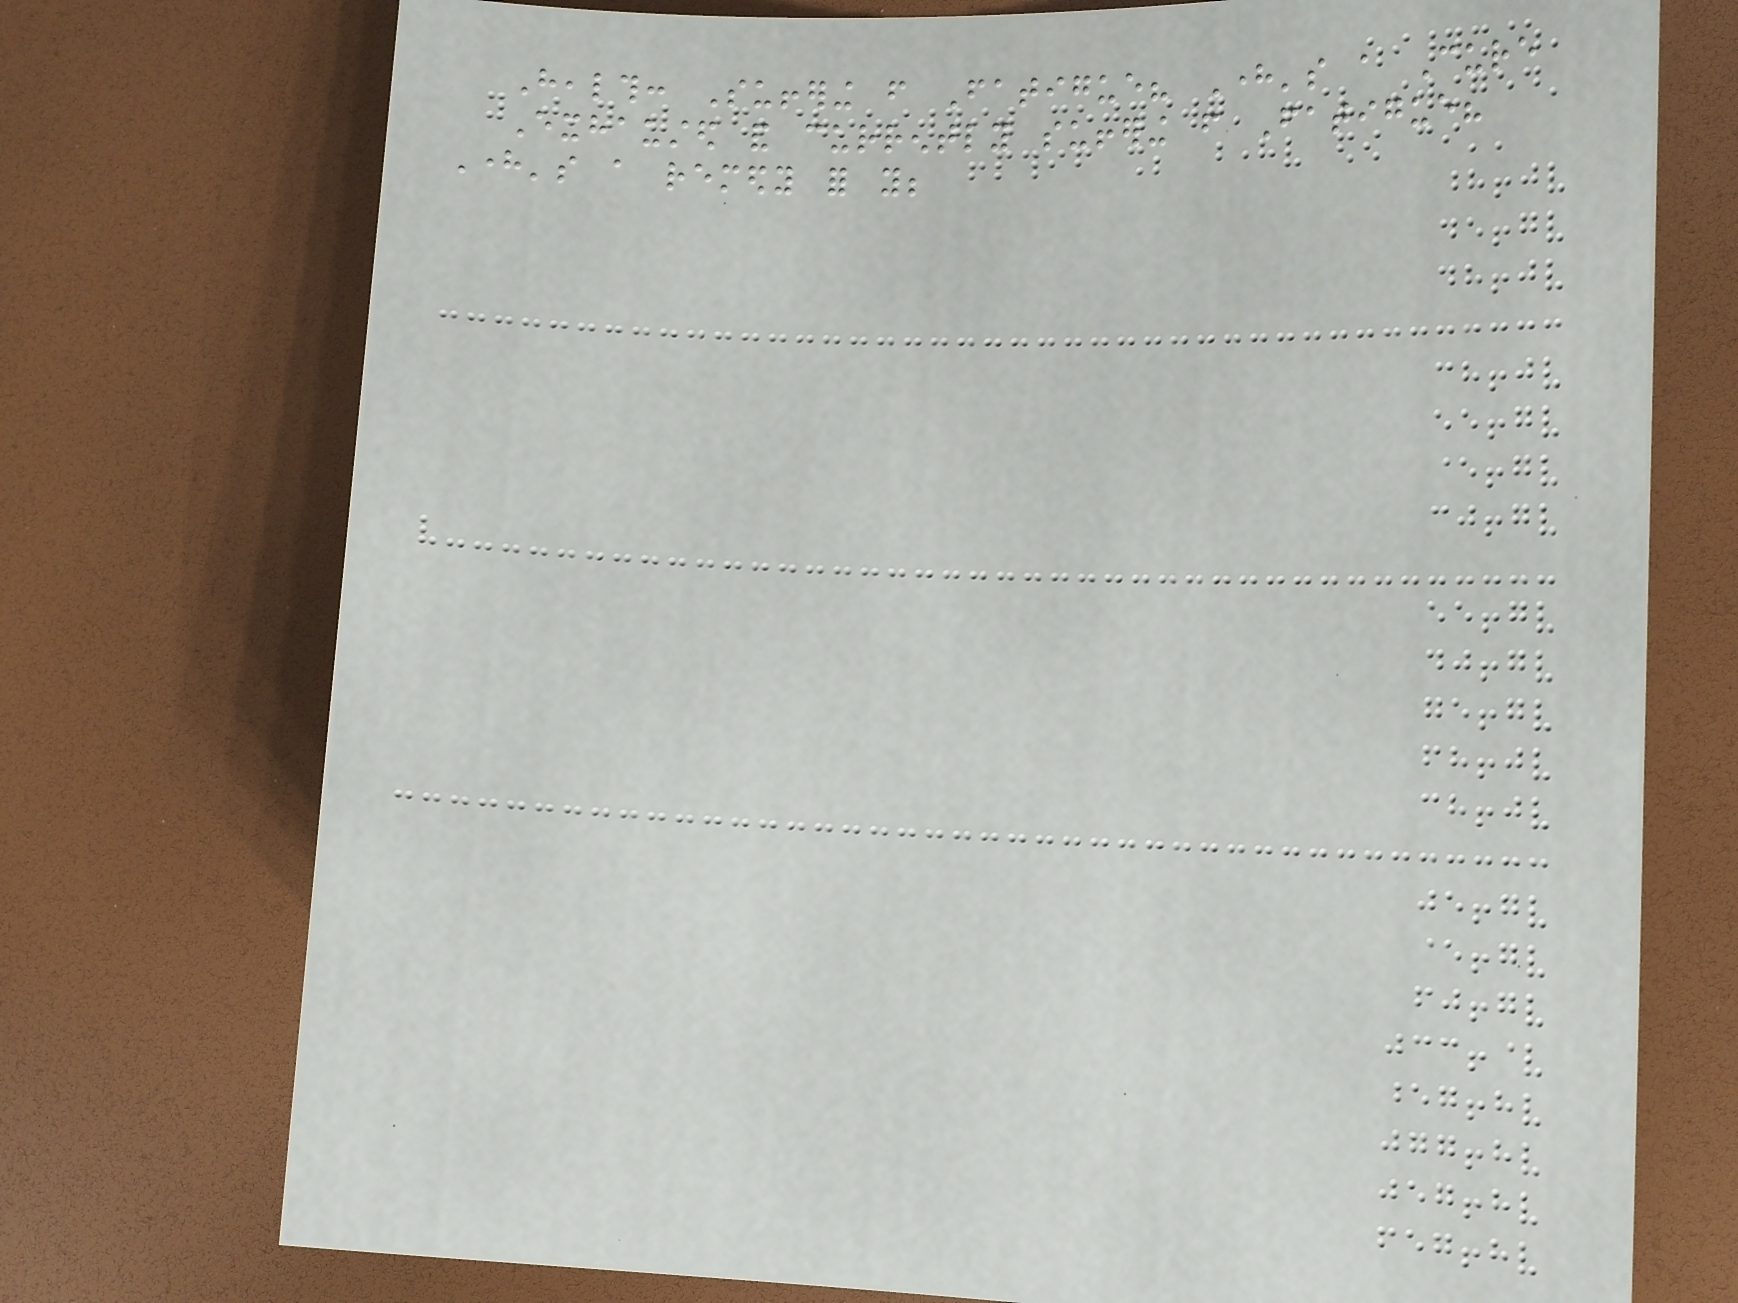Health: Suffering from Fatigue? Here's a Cure
Exhausted and currently suffering from Fatigue?
Here's a remedy for you;
